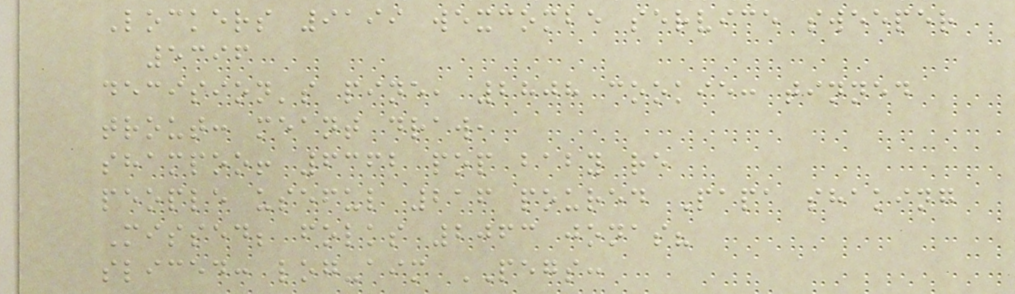Lockers 9199 wexcombe service sweeper
5396
decision's pine, 2808 cookie: tinned
trout: meant draw,
shampoo! 6362 pop baby re
people useful 216 poured Papa shaking
Missed; folks 2063 jonas?
sliced: log-aim PEGS:
